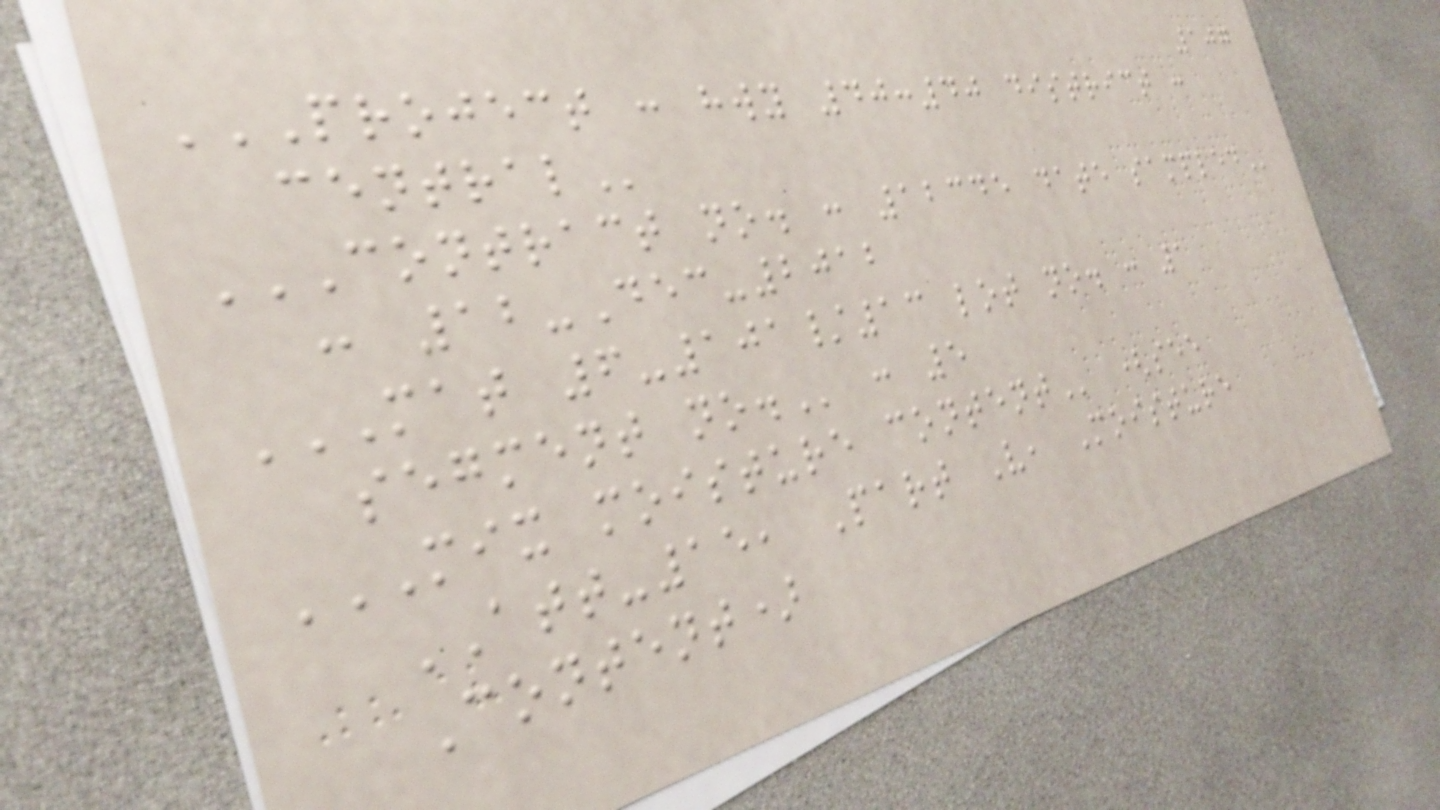107
PROJECT : HWY 40:40 DISTRICT :
CENTRAL
CONTRACT NO. : 12345 DATE SAMPLED
: 12-Dec-2012
MAT 6-101/13 LOT NO. : 1
SEGMENT NO. : 5
MIX MOISTURE CONTENT (see
ATT-15, Part V, Moisture
Content)
